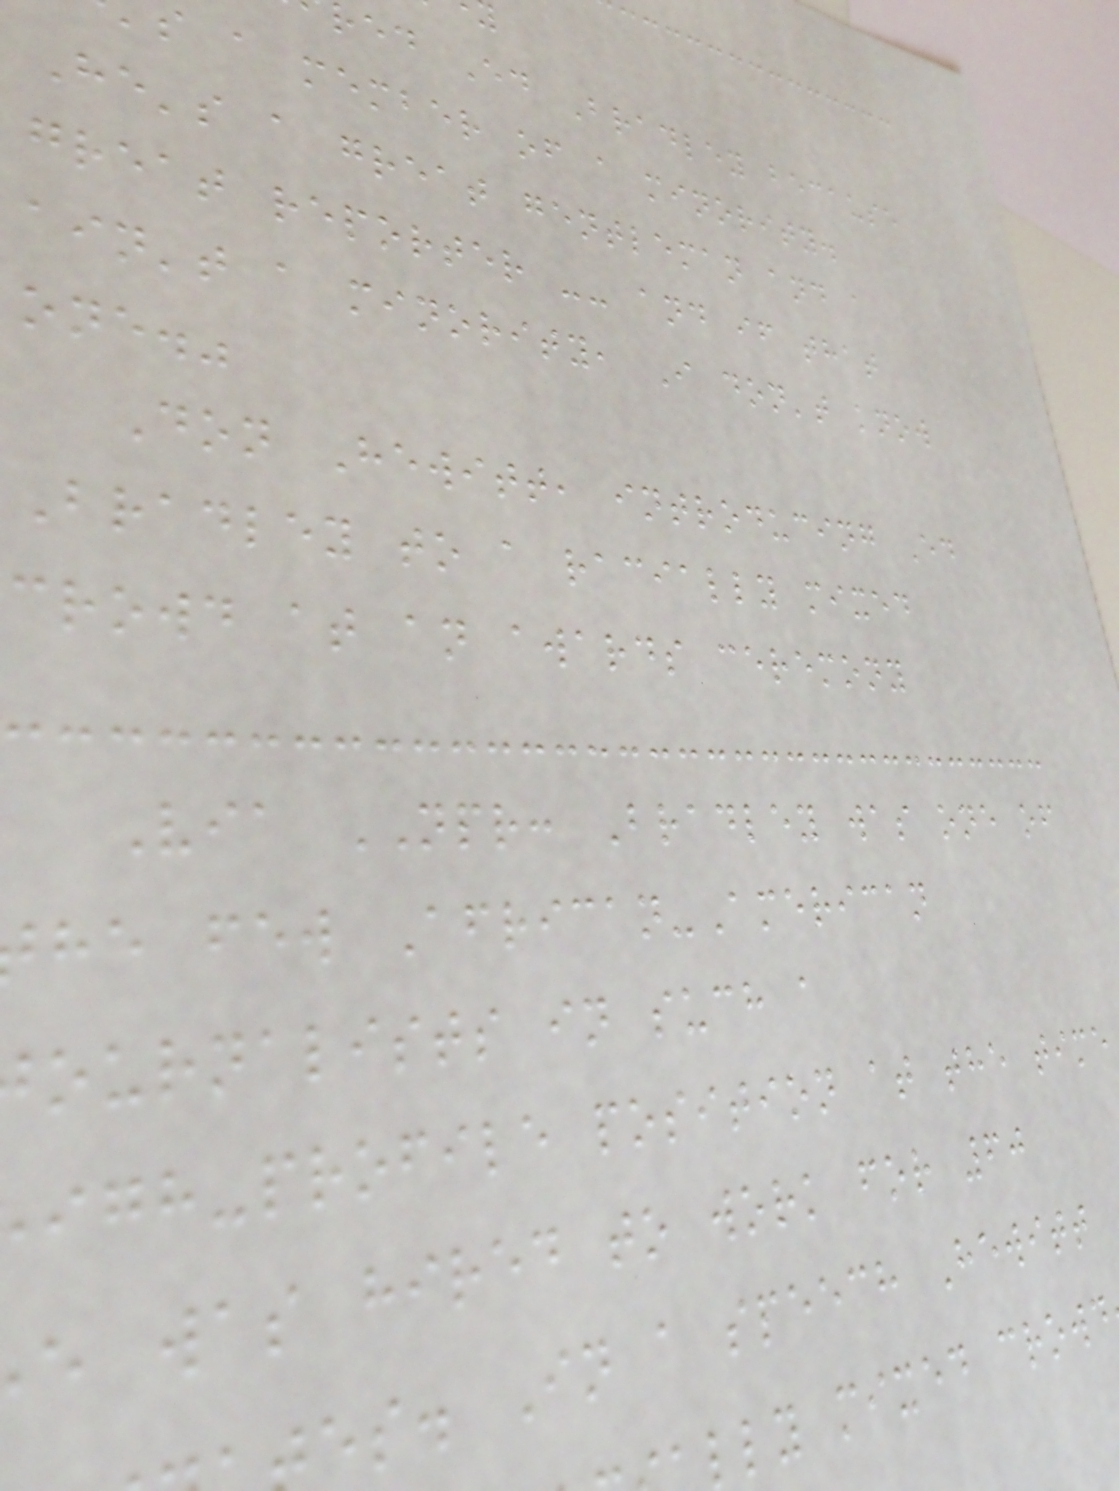red Ed Bradley because
s a member of a minority.
He's a great gentleman and a
great reporter -- and if that
ain't a minority, I don't know
one."
Don Hewitt, introducing Ed
Bradley to a racially mixed
crowd at an awards ceremony
Via NPR: Bradley was one of
he few African-American
ournalists in such a
igh-profile position at the time
e was hired to work for 60
es. In a speech Hewitt
lly mixed crowd
